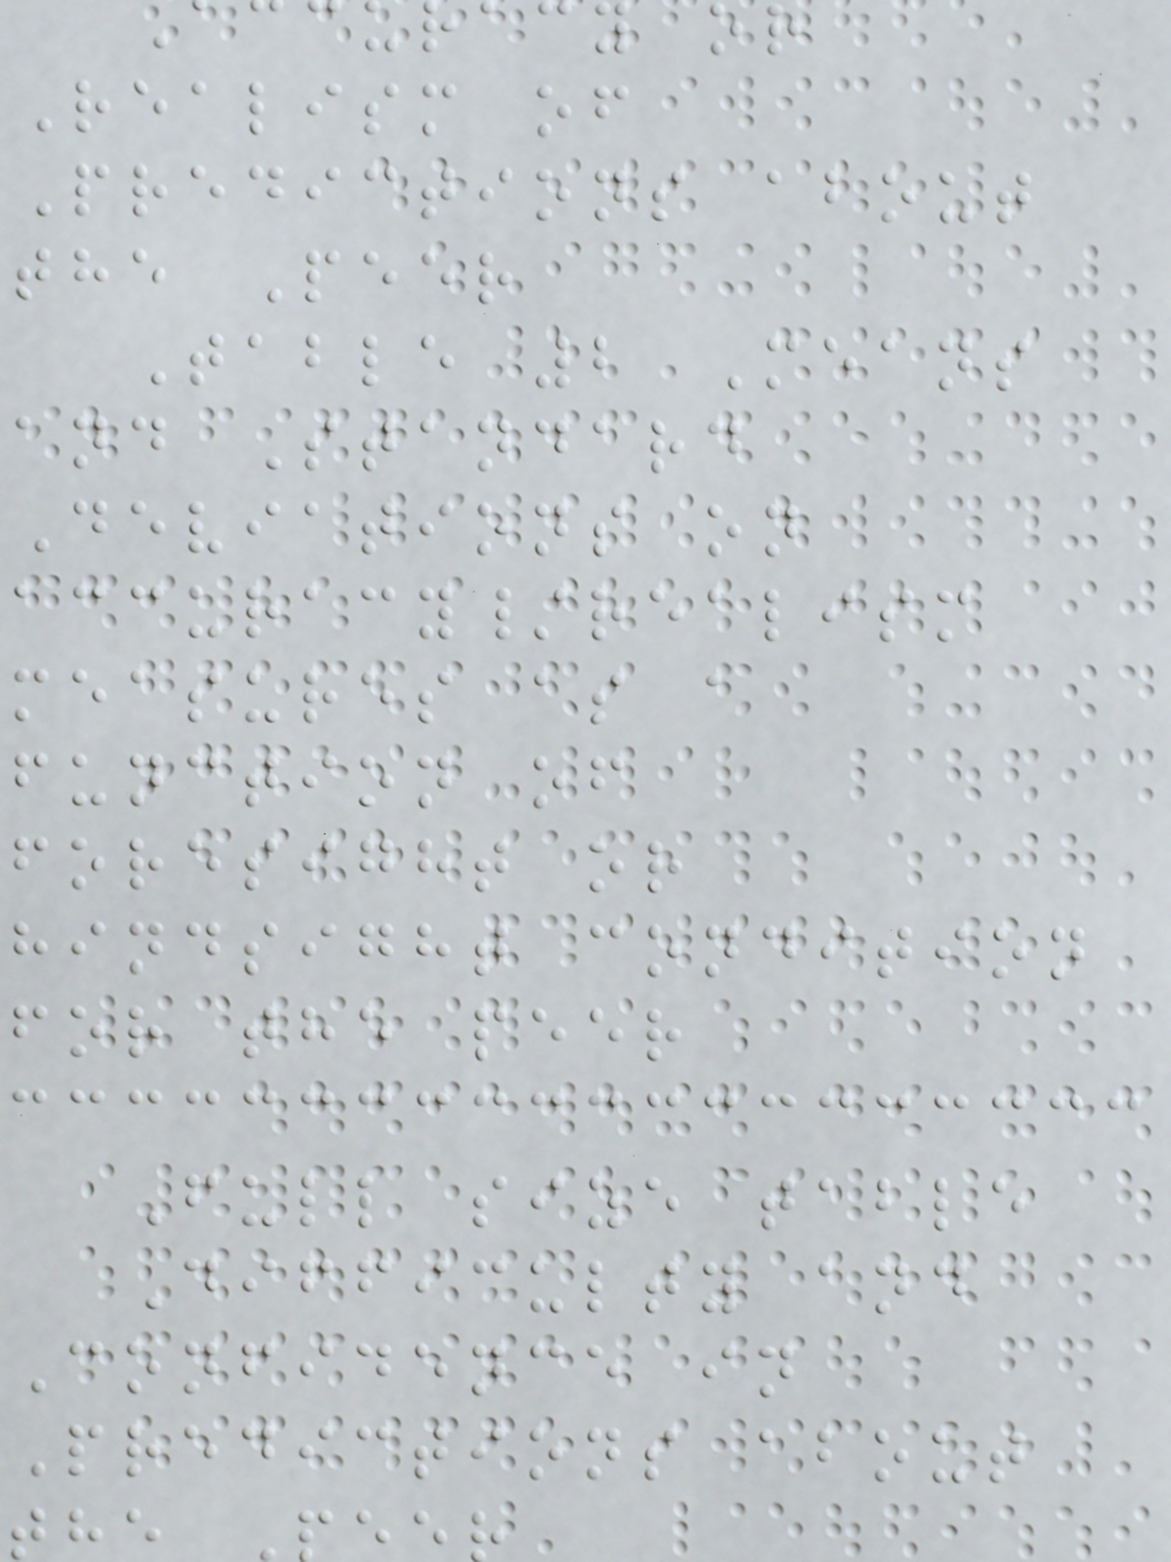y or
Realism of
Predictions about
the Peer
Table 2 Means
and Standard
Deviations on
accuracy/realism
measures as a
function of
foresight or
hindsight condition
for the peer
Full size table
Difficulty and
Confidence in
Predictions about
